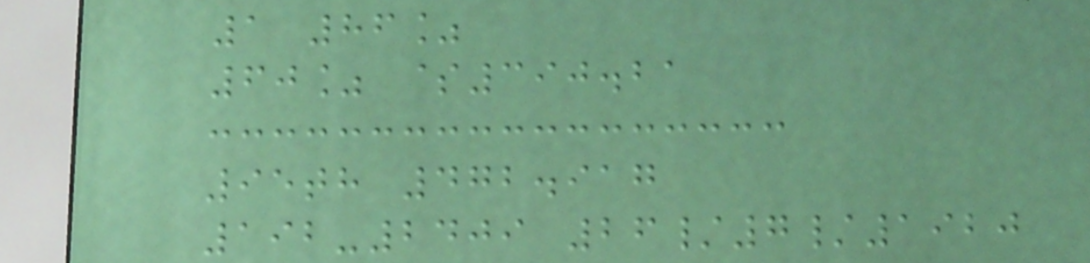1 86%
60% $390.21
95th 472.917
192-2409 26/7/1920
